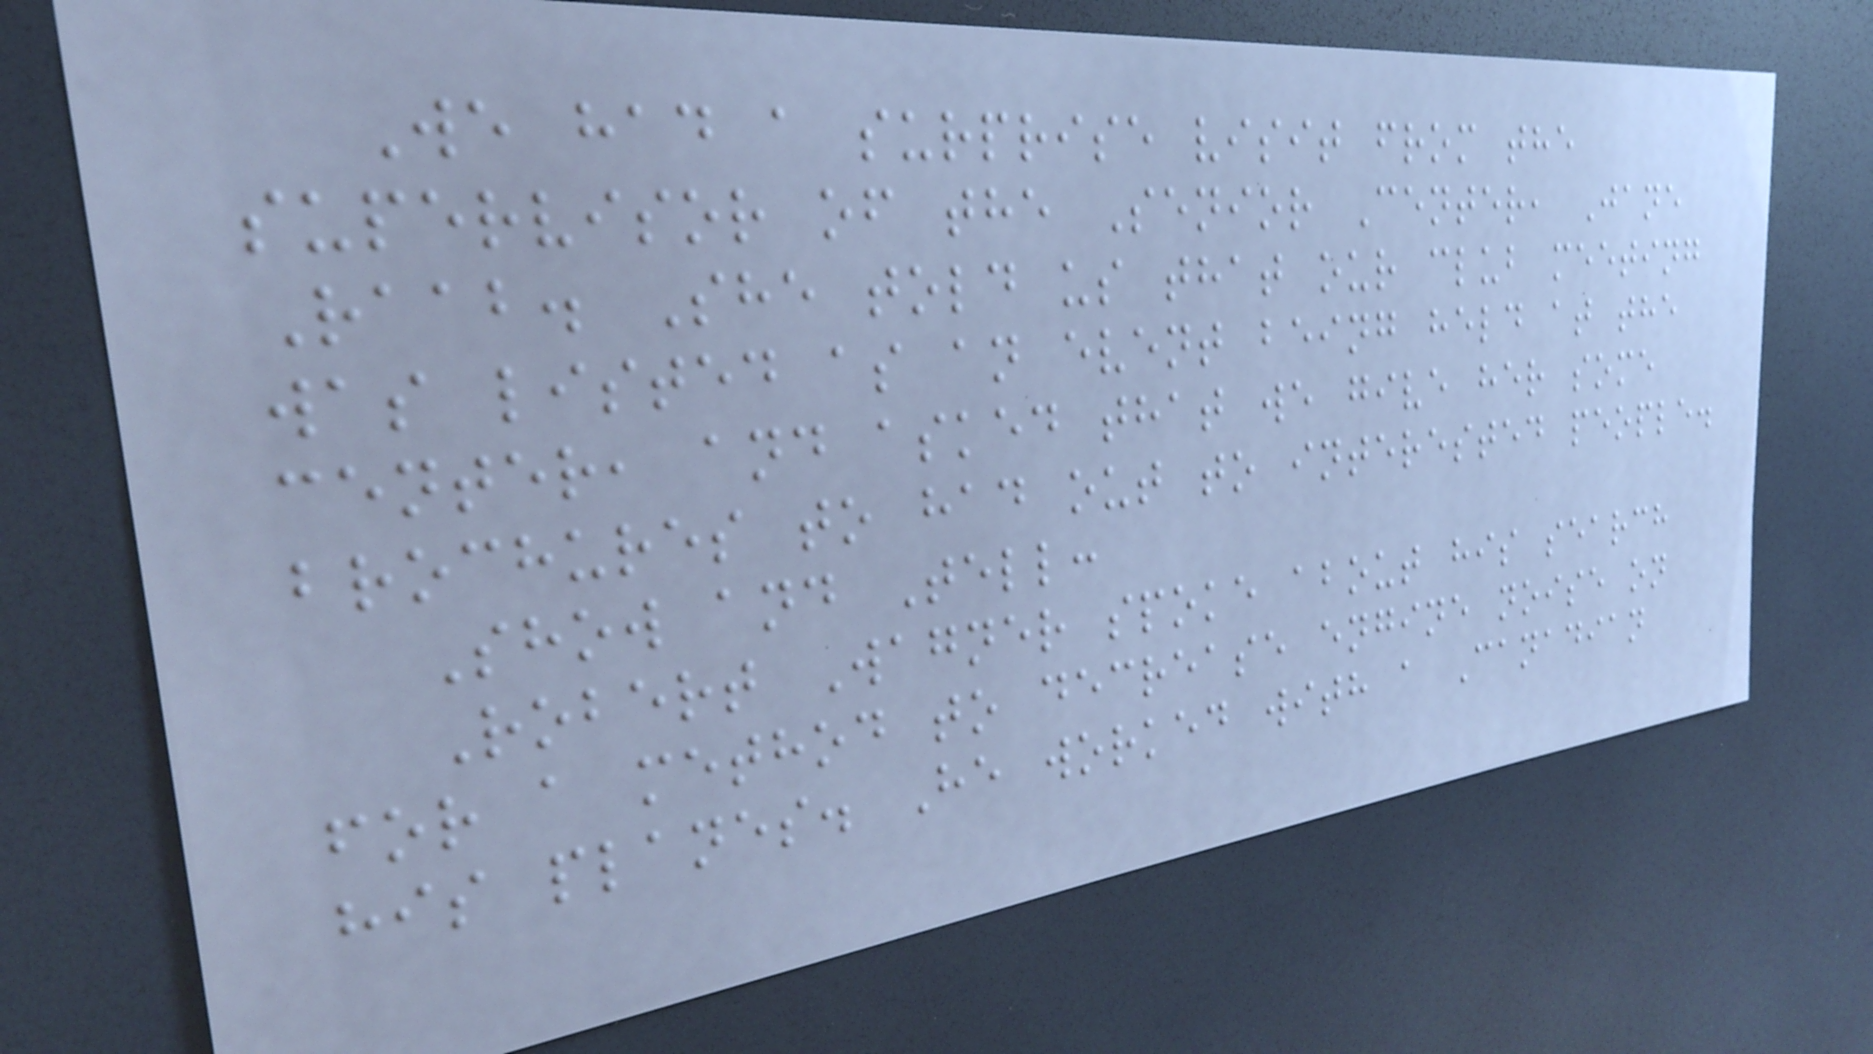We had a surprise visit from the
supervisor of the Senior Center, Jane
Raab. She told us that our club meeting
was listed as an event being held at the
center, and asked that we give her some
brochures to had out to interested people.
Show and Tell:
Robert Wagner spoke about his search
for a method to decrease engine noise on
his planes. He worked with a Canadian
